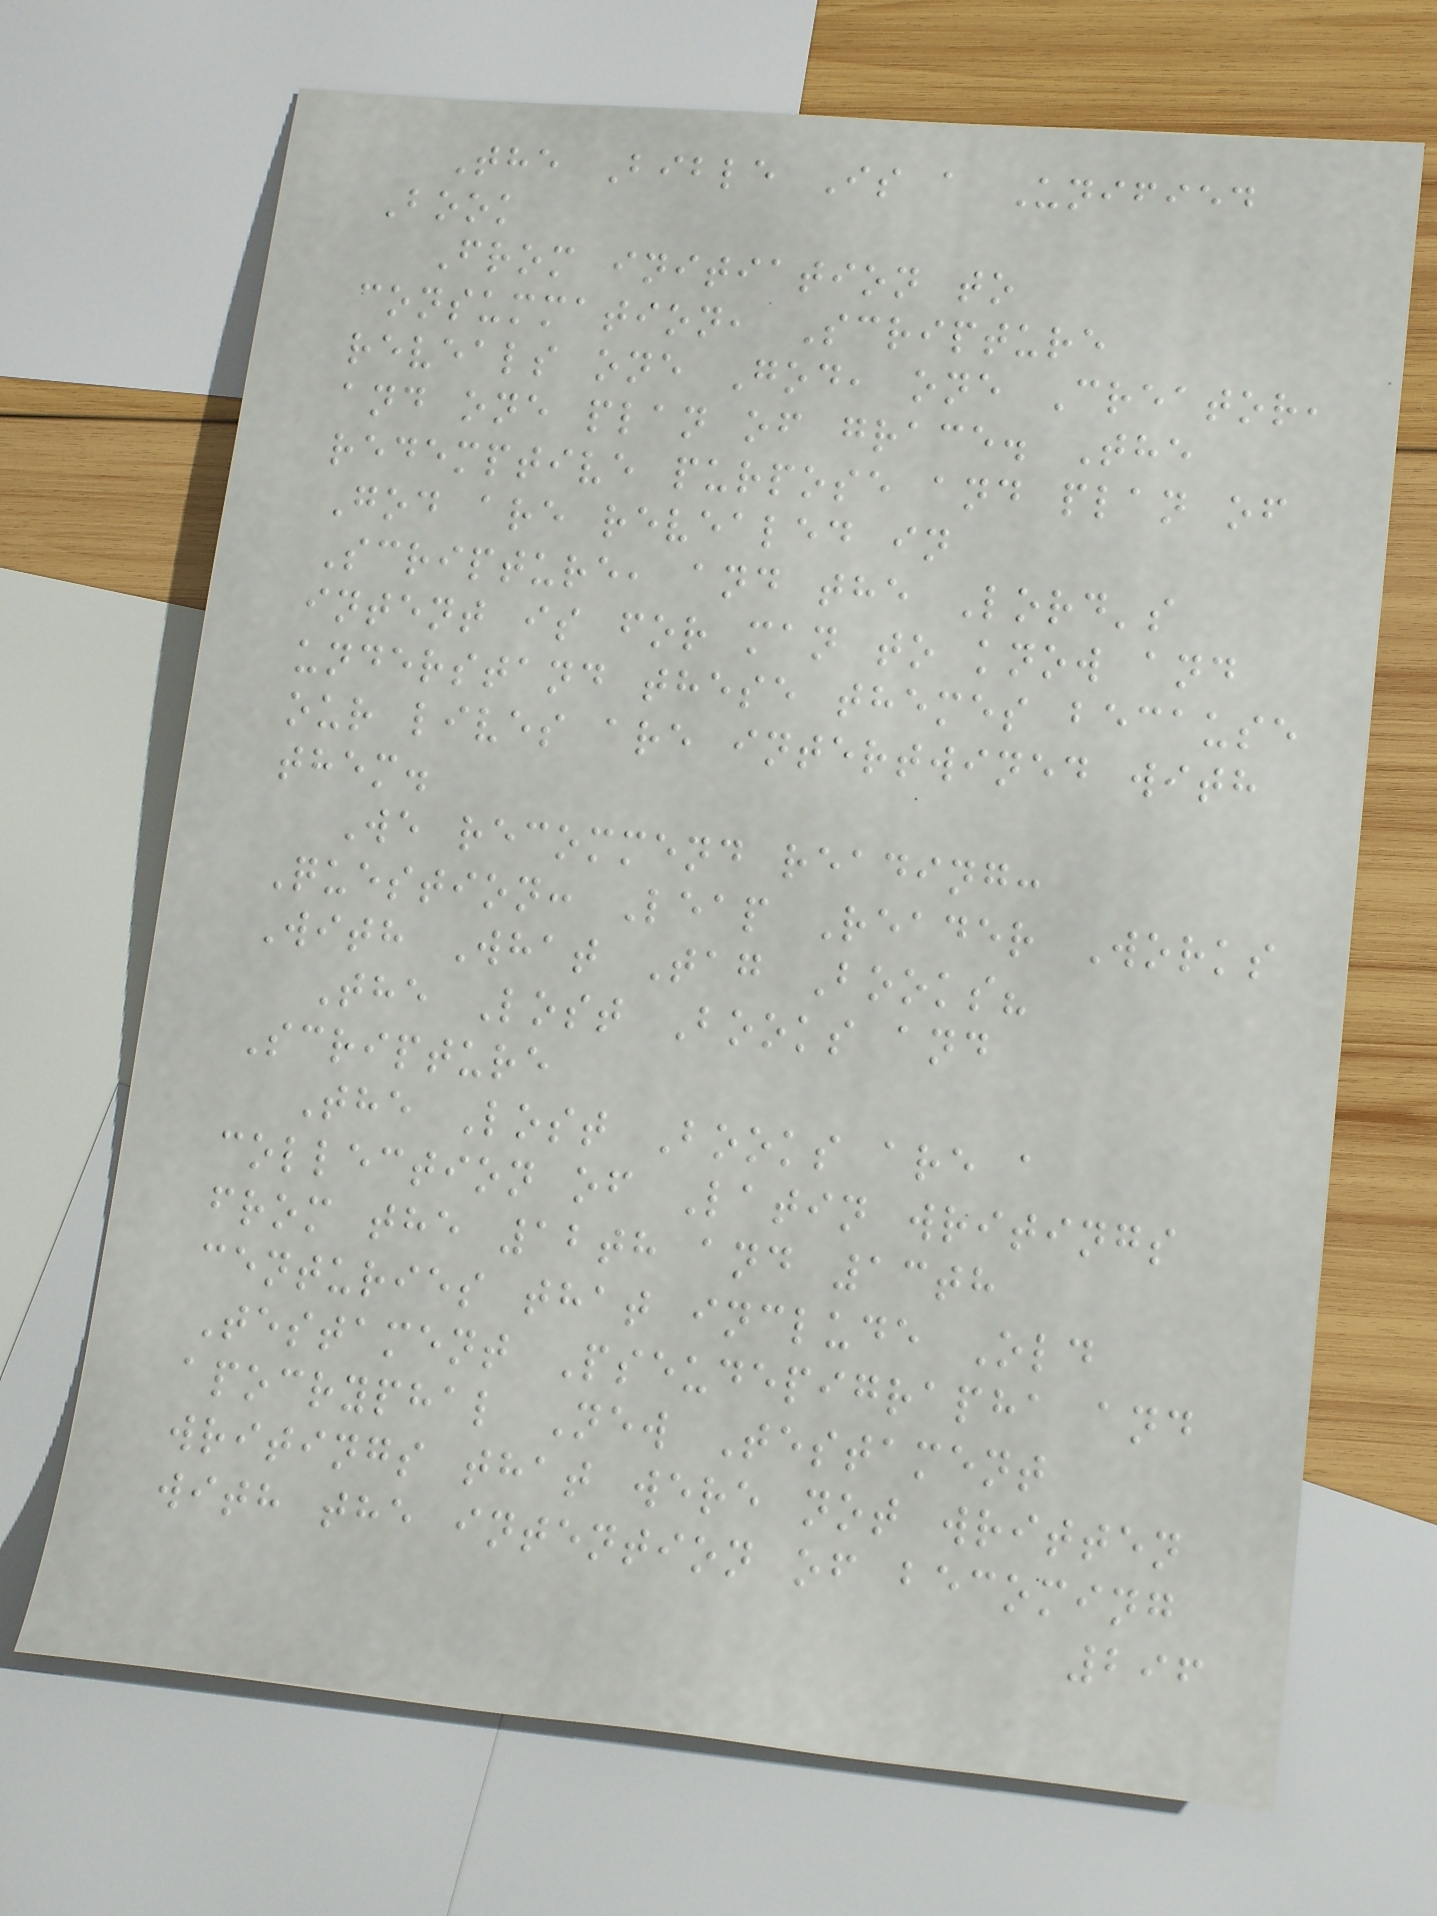The Bible Is a Unified
Book
From initiation to
consummation, Scripture
reveals one God, one Creator,
and one plan of grace. The
redemptive purpose and plan of
God are revealed in
Scripture, and the Lord's
intent is for man to know and
understand these themes because
our lives are intertwined with
them.
We recommend reading:
Question: Leap Reader Works
With What Tag Books?
The Lost Books and
Scripture
The Lost Books are a
collection of Latin writings
from the 12th and 13th
centuries that include Old
Testament Pseudepigrapha and
apocryphal New Testament
writings that were not written
with the intention of becoming
296
